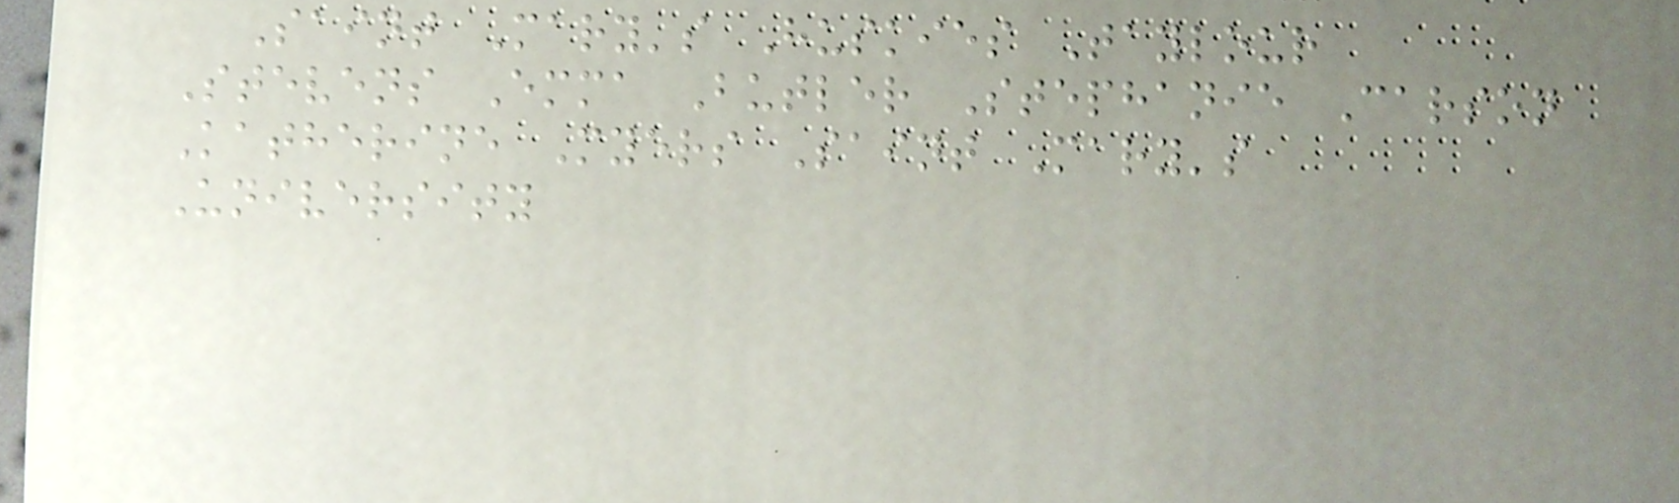Saint Mary's Huskies Taylour
Stevens Emma Butler Stephanie Carson
Katherine Myers Saint Mary's
University
